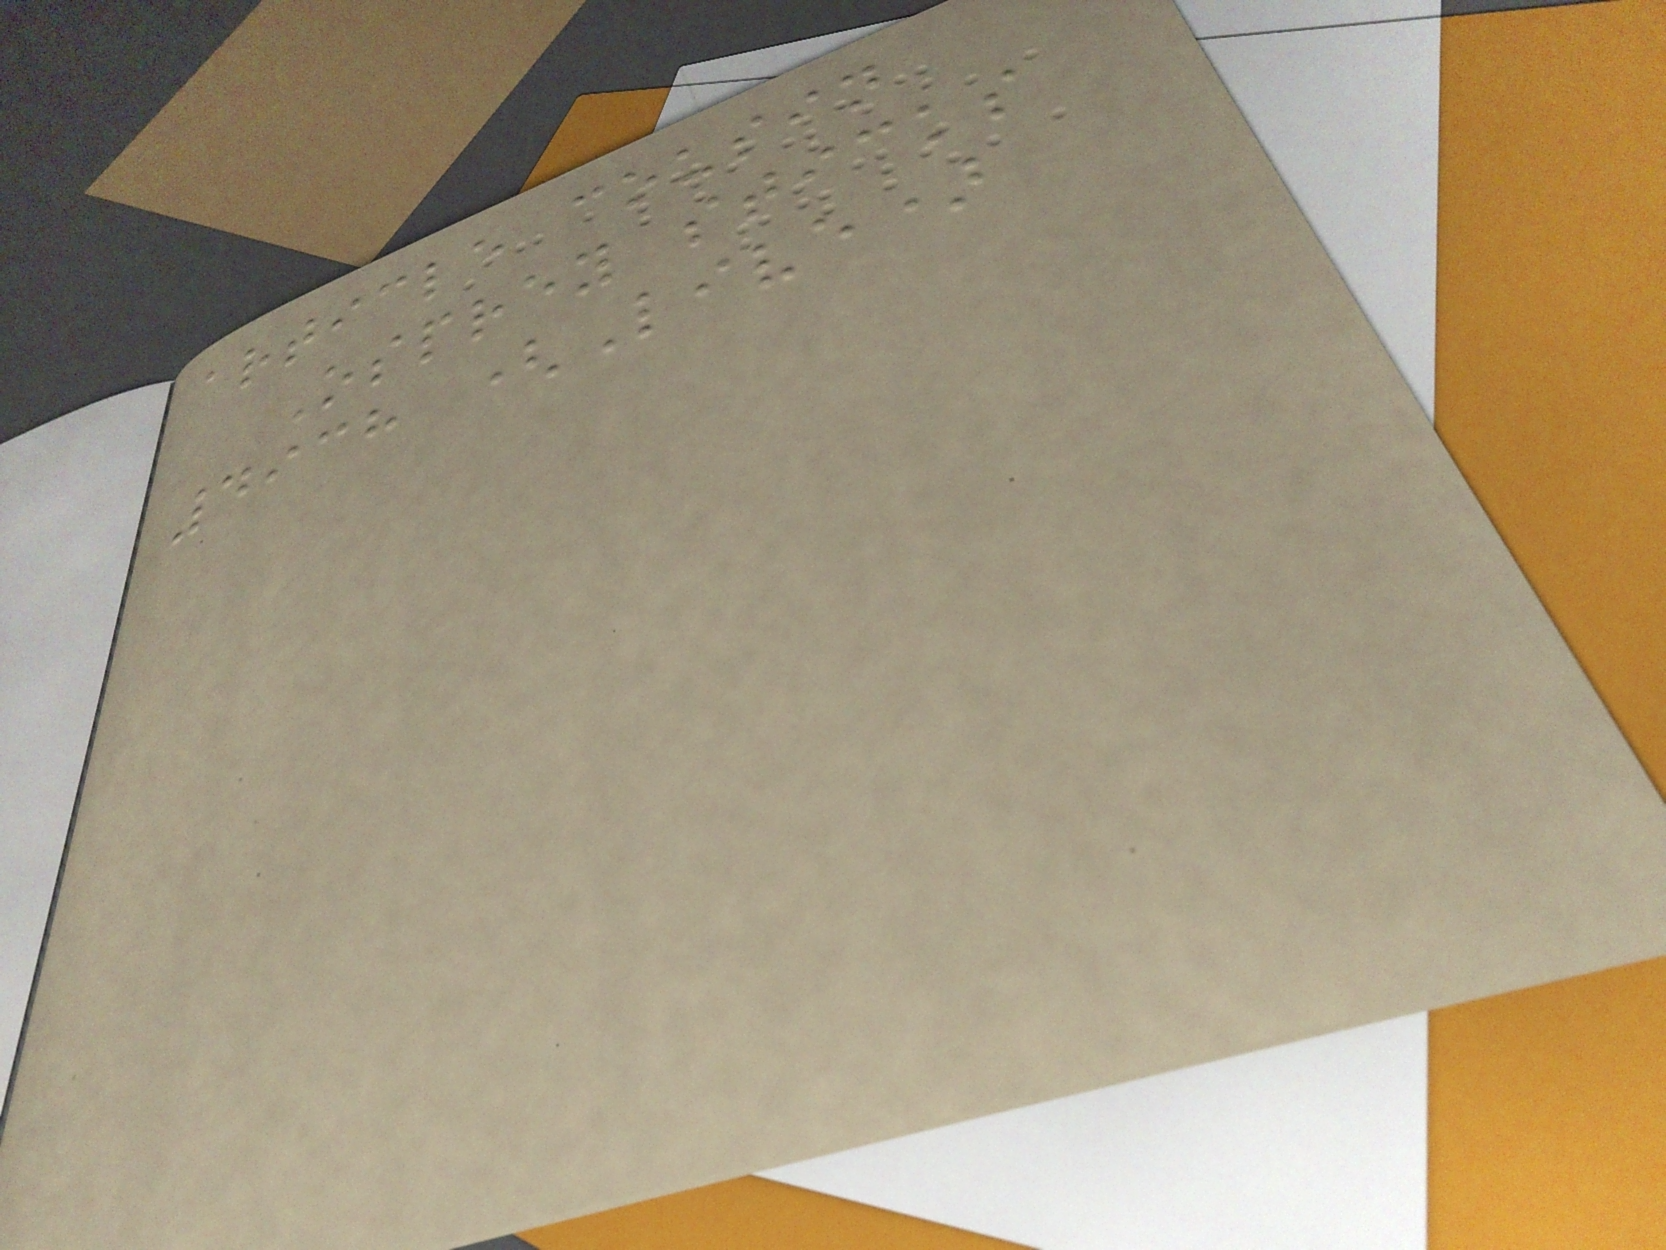article cousin
Osprey sticks
4938 (Live)
